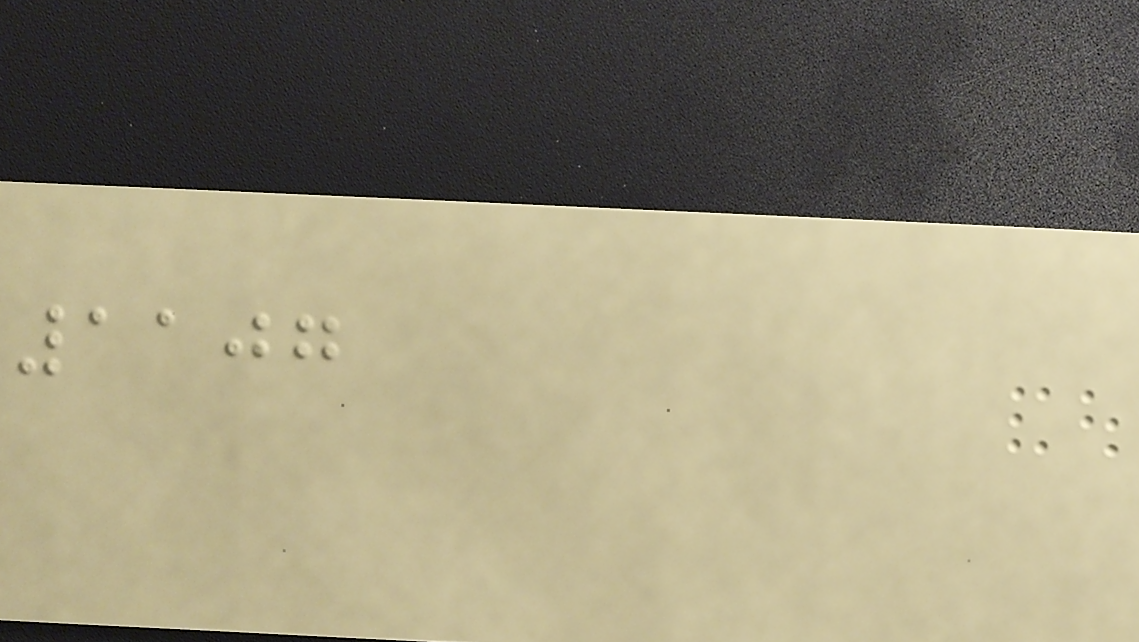1107
